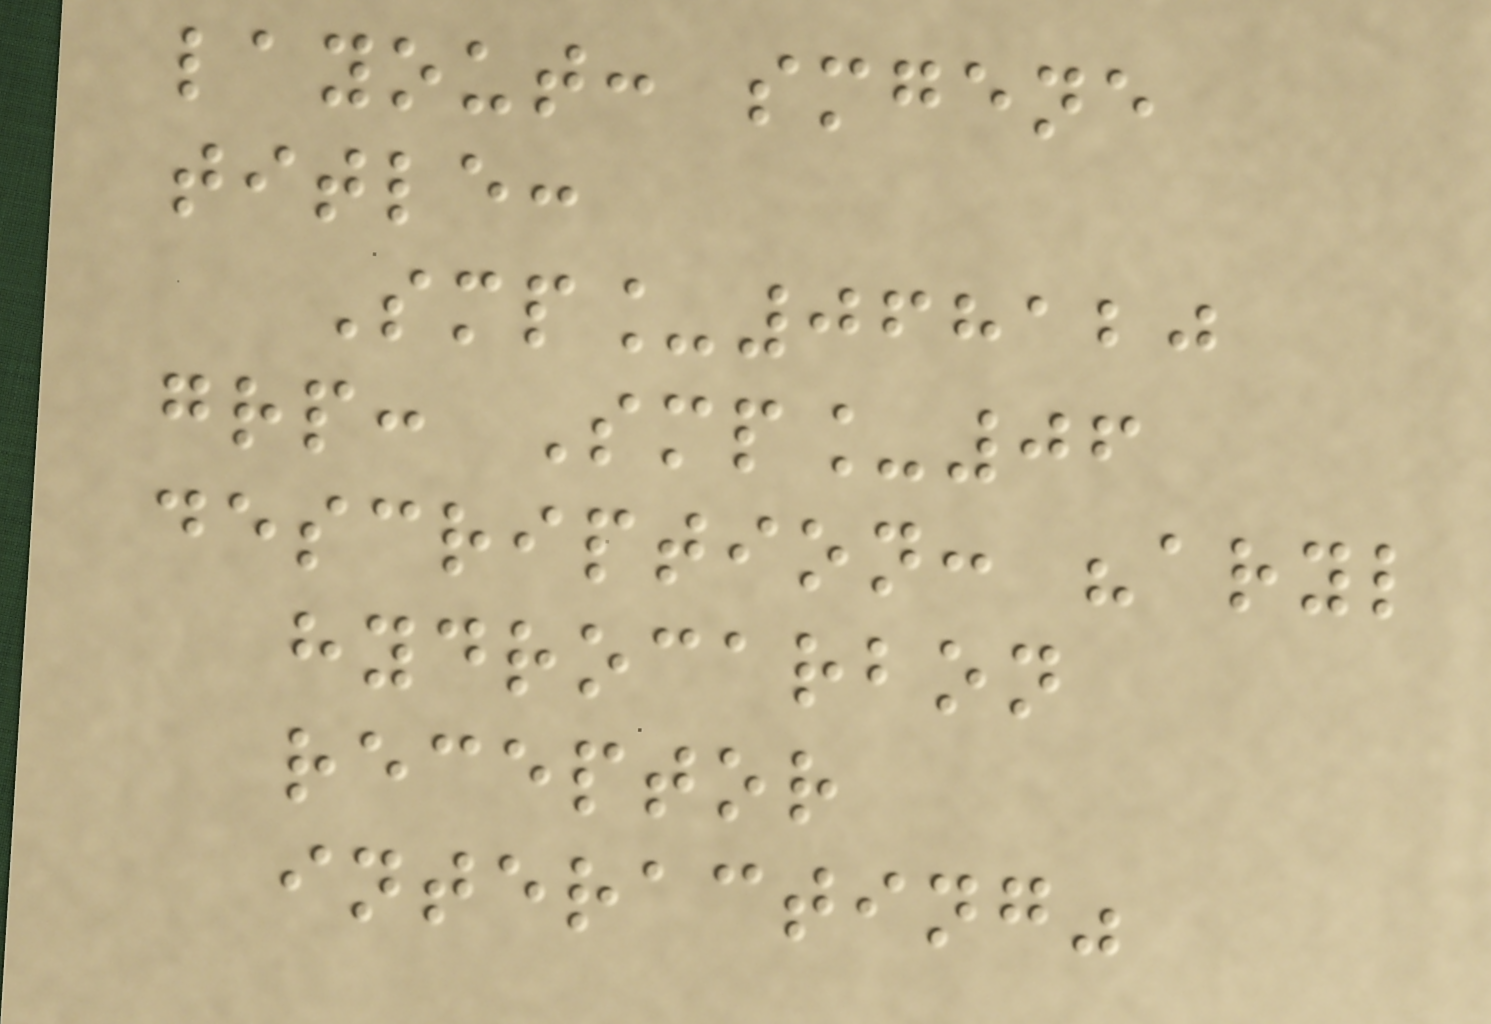layout: smgene
title:
Smp_068120
grp: Smp_06
description: "aryl
hydrocarbon
receptor
interacting"
